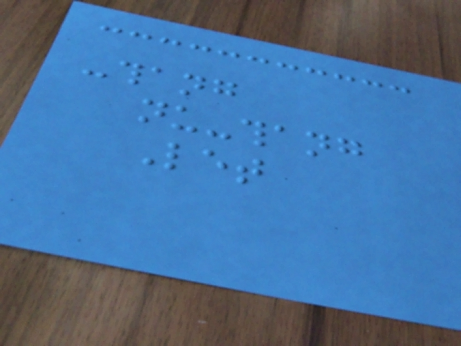-thang
nu-thang
Let
